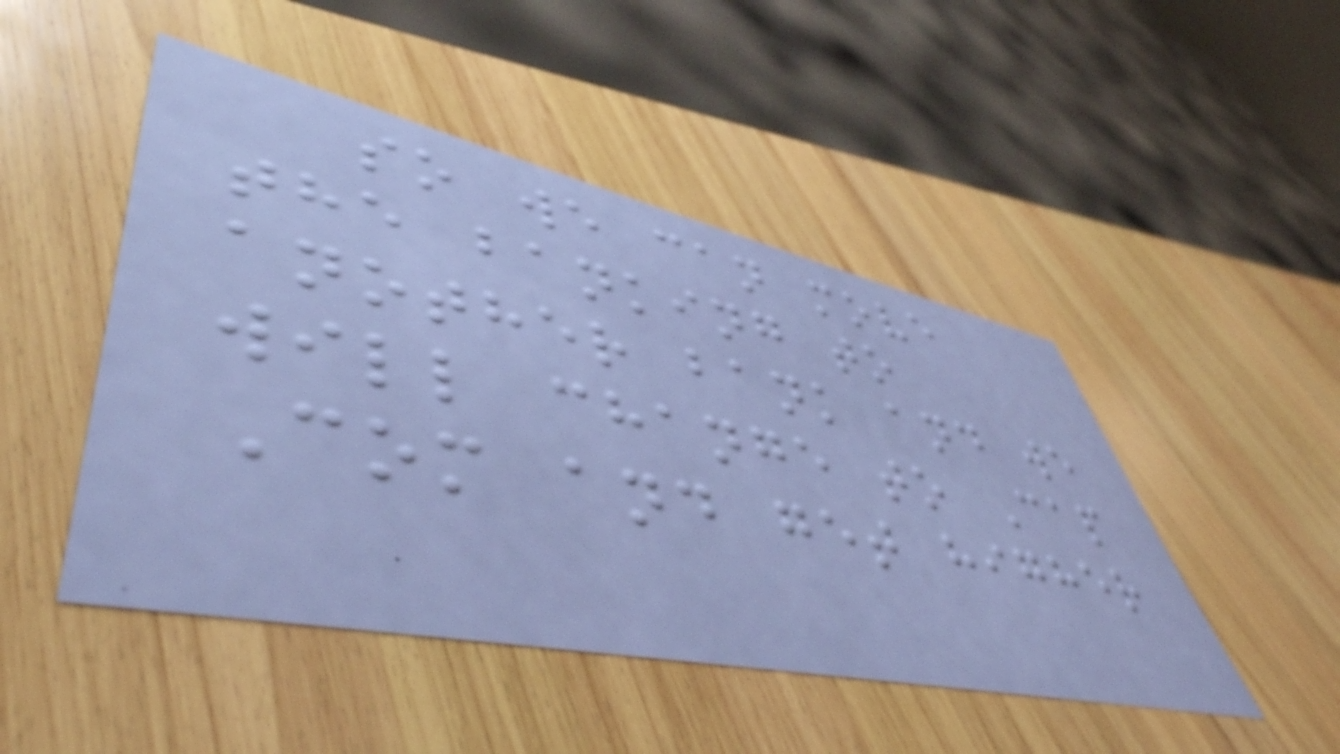so we can move
the banking to
another bank and we
will change to Cap
Com and get higher
